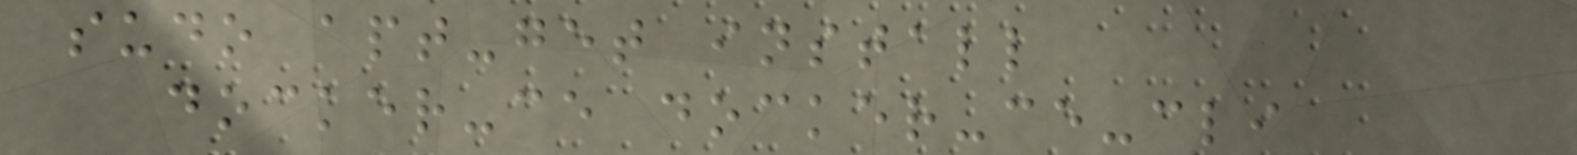sudo apt-get install
docker-ce docker-ce-cli
